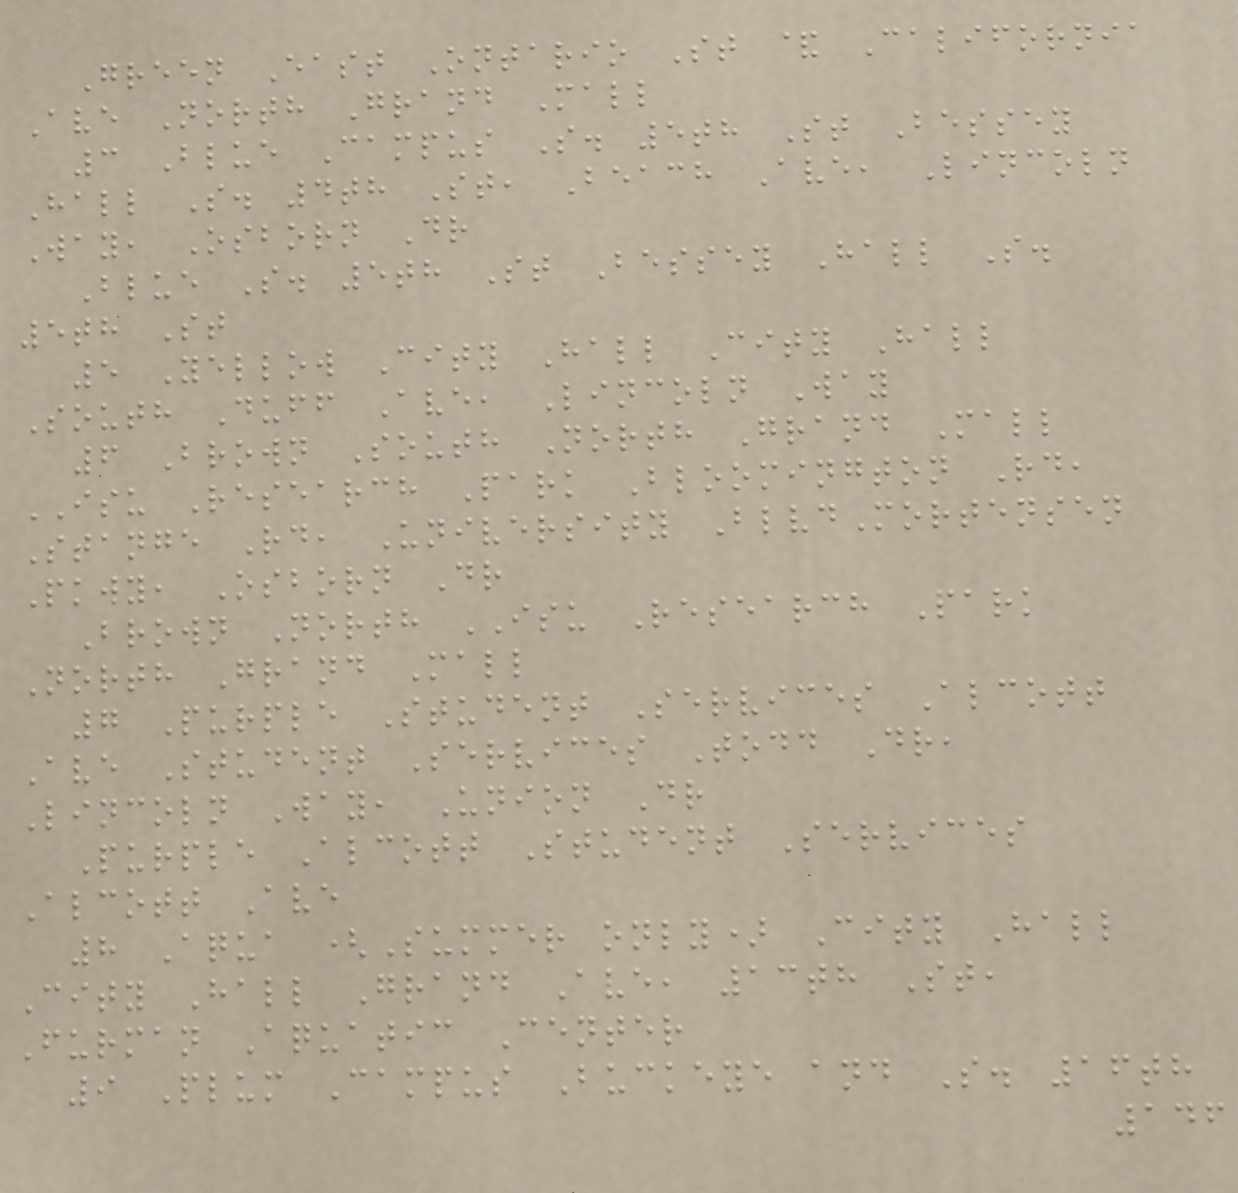Green East Ontario St & California
Ave North Grand Mall
3 Blue Campus S. 5th St Bessey
Hall S. 4th St, Beach Ave, Lincoln
Way, Osborn Dr
Blue S. 5th St Bessey Hall S.
5th St
5 Yellow City Hall City Hall
South Duff Ave, Lincoln Way
6 Brown South North Grand Mall
ISU Research Park Bloomington Rd,
Stange Rd, University BlvdMortensen
Pkwy, Osborn Dr
Brown North ISU Research Park
North Grand Mall
7 Purple Student Services Alcott
Ave Student Services Todd Dr,
Lincoln Way, Union Dr
Purple Alcott Student Services
Alcott Ave
8 Aqua (Summer only) City Hall
City Hall Grand Ave, 13th St,
Furman Aquatic Center
9 Plum Campus Buckeye and S. 16th
146
